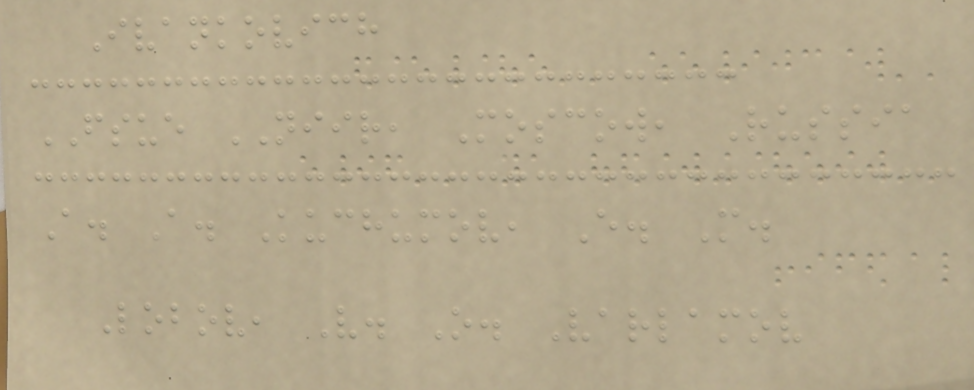Ivankovich
FSUE NIIR, Moscow, Russia
A. A. Kuchumov, E. M.
Lobov, V. O. Varlamov
